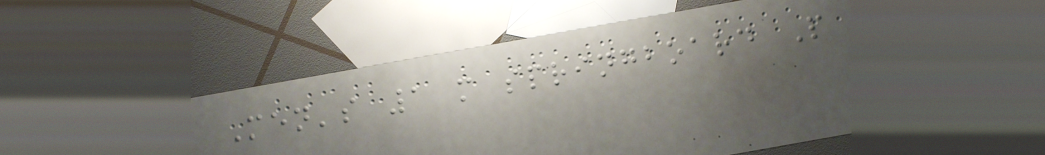Men's 1 m springboard P
